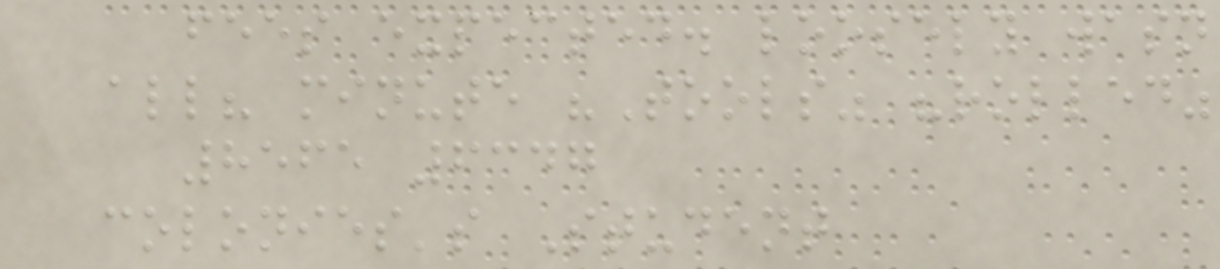fees expected. loosely wasn
all? minute "Tools" "rolled"
8565 6347
colonies's Student
